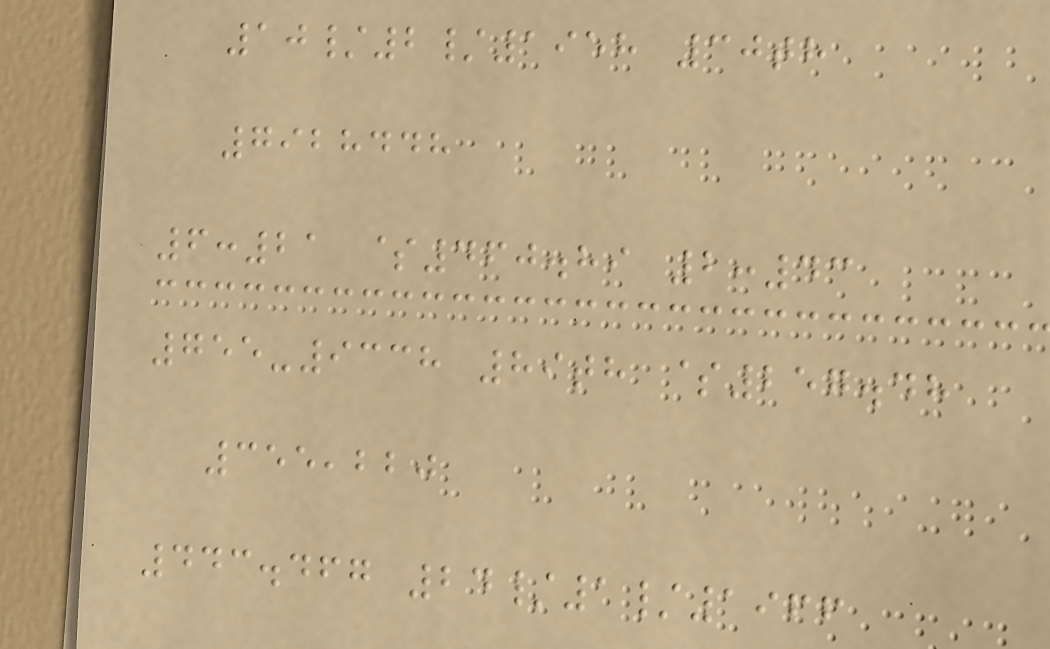10/2/1958 30th
7928448
6:21 $460.89 2:43
755-9338 89th $257.48
355,220
443.467 24/1/1966
